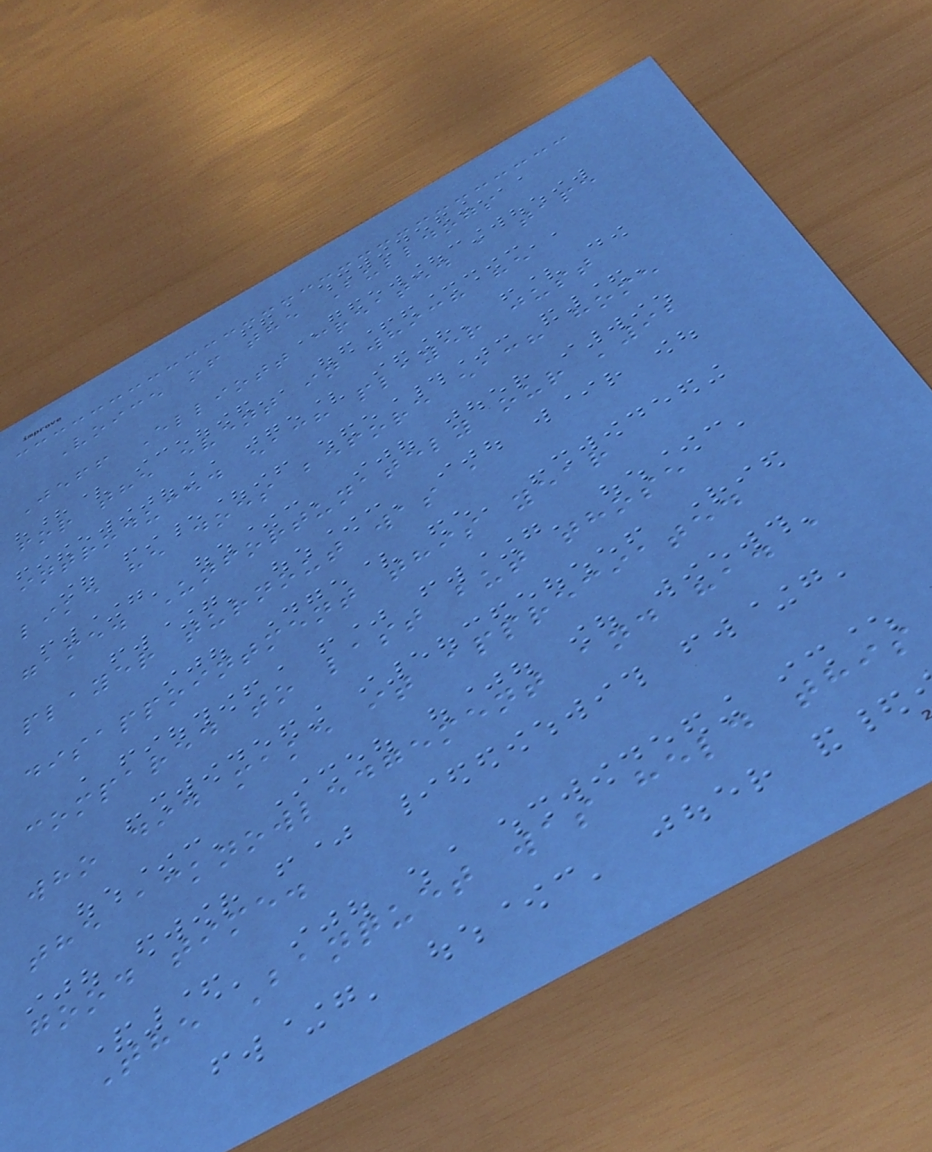Voice of the Bulldogs
Jeff Elliott created a tape
for the event in which he
introduced each player just
like he does before each home
game. Unfortunately our '92
player turnout was a
disappointment this year
compared to last but those
who did make it appreciated
the acknowledgement and had a
good time.
The Banquet was held this
